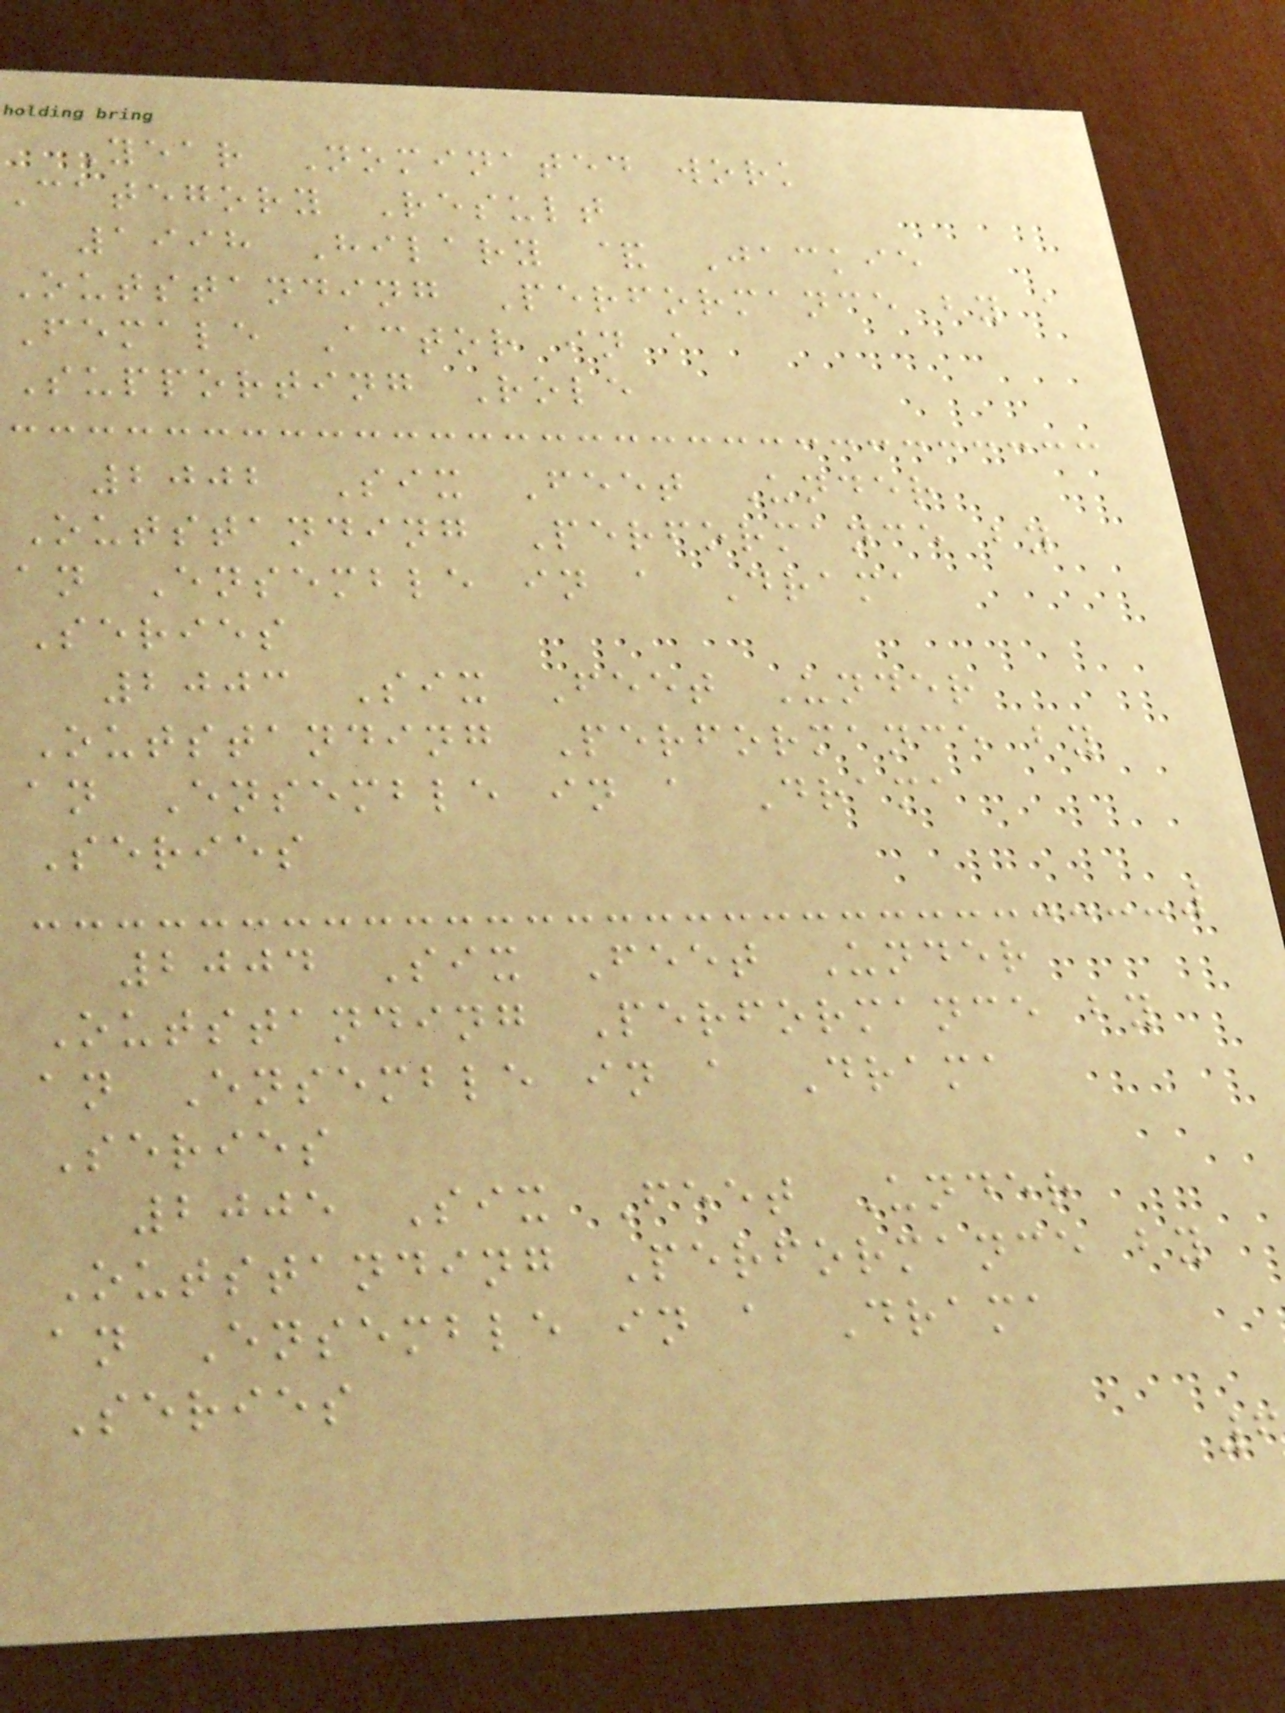Year Nominated work
category Result
1998 Hilary & Jackie
Outstanding Performance by a
Female Actor in a
Supporting Role
2002 Six Feet Under
Outstanding Performance by
an Ensemble in a Drama
Series
2003 Six Feet Under
Outstanding Performance by
an Ensemble in a Drama
Series
2004 Six Feet Under
Outstanding Performance by
an Ensemble in a Drama
Series
2005 Six Feet Under
Outstanding Performance by
an Ensemble in a Drama
Series
